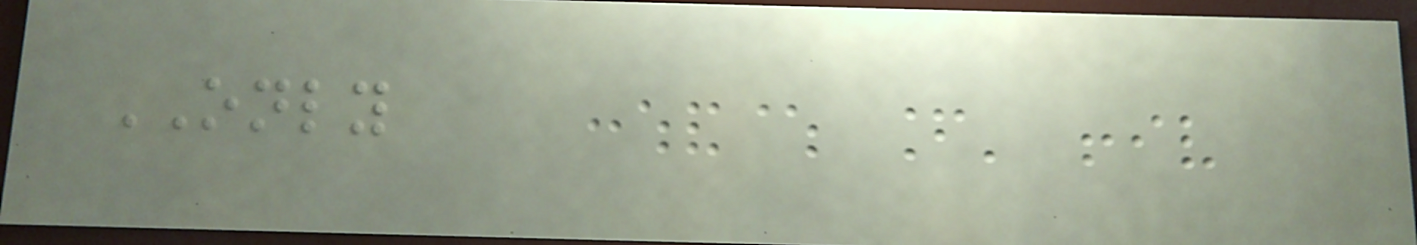ONLY
